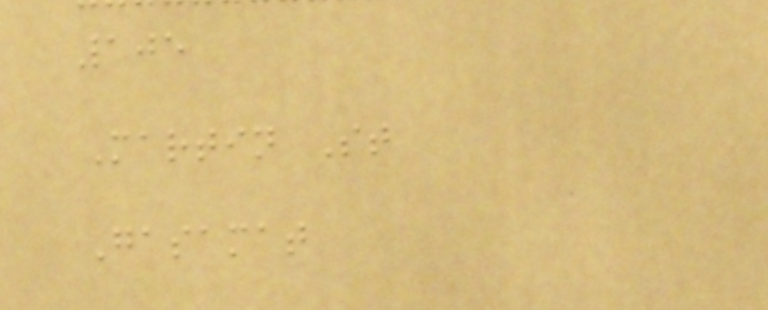105
Martin St
Gasamat
